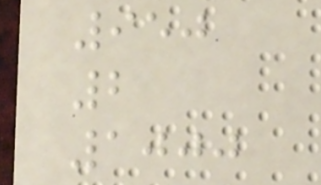950
2
1000
